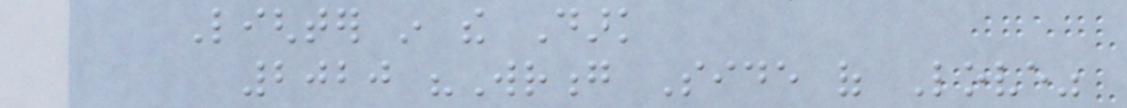Lighter in the Dark
2020 "Wrong Side of Love"
